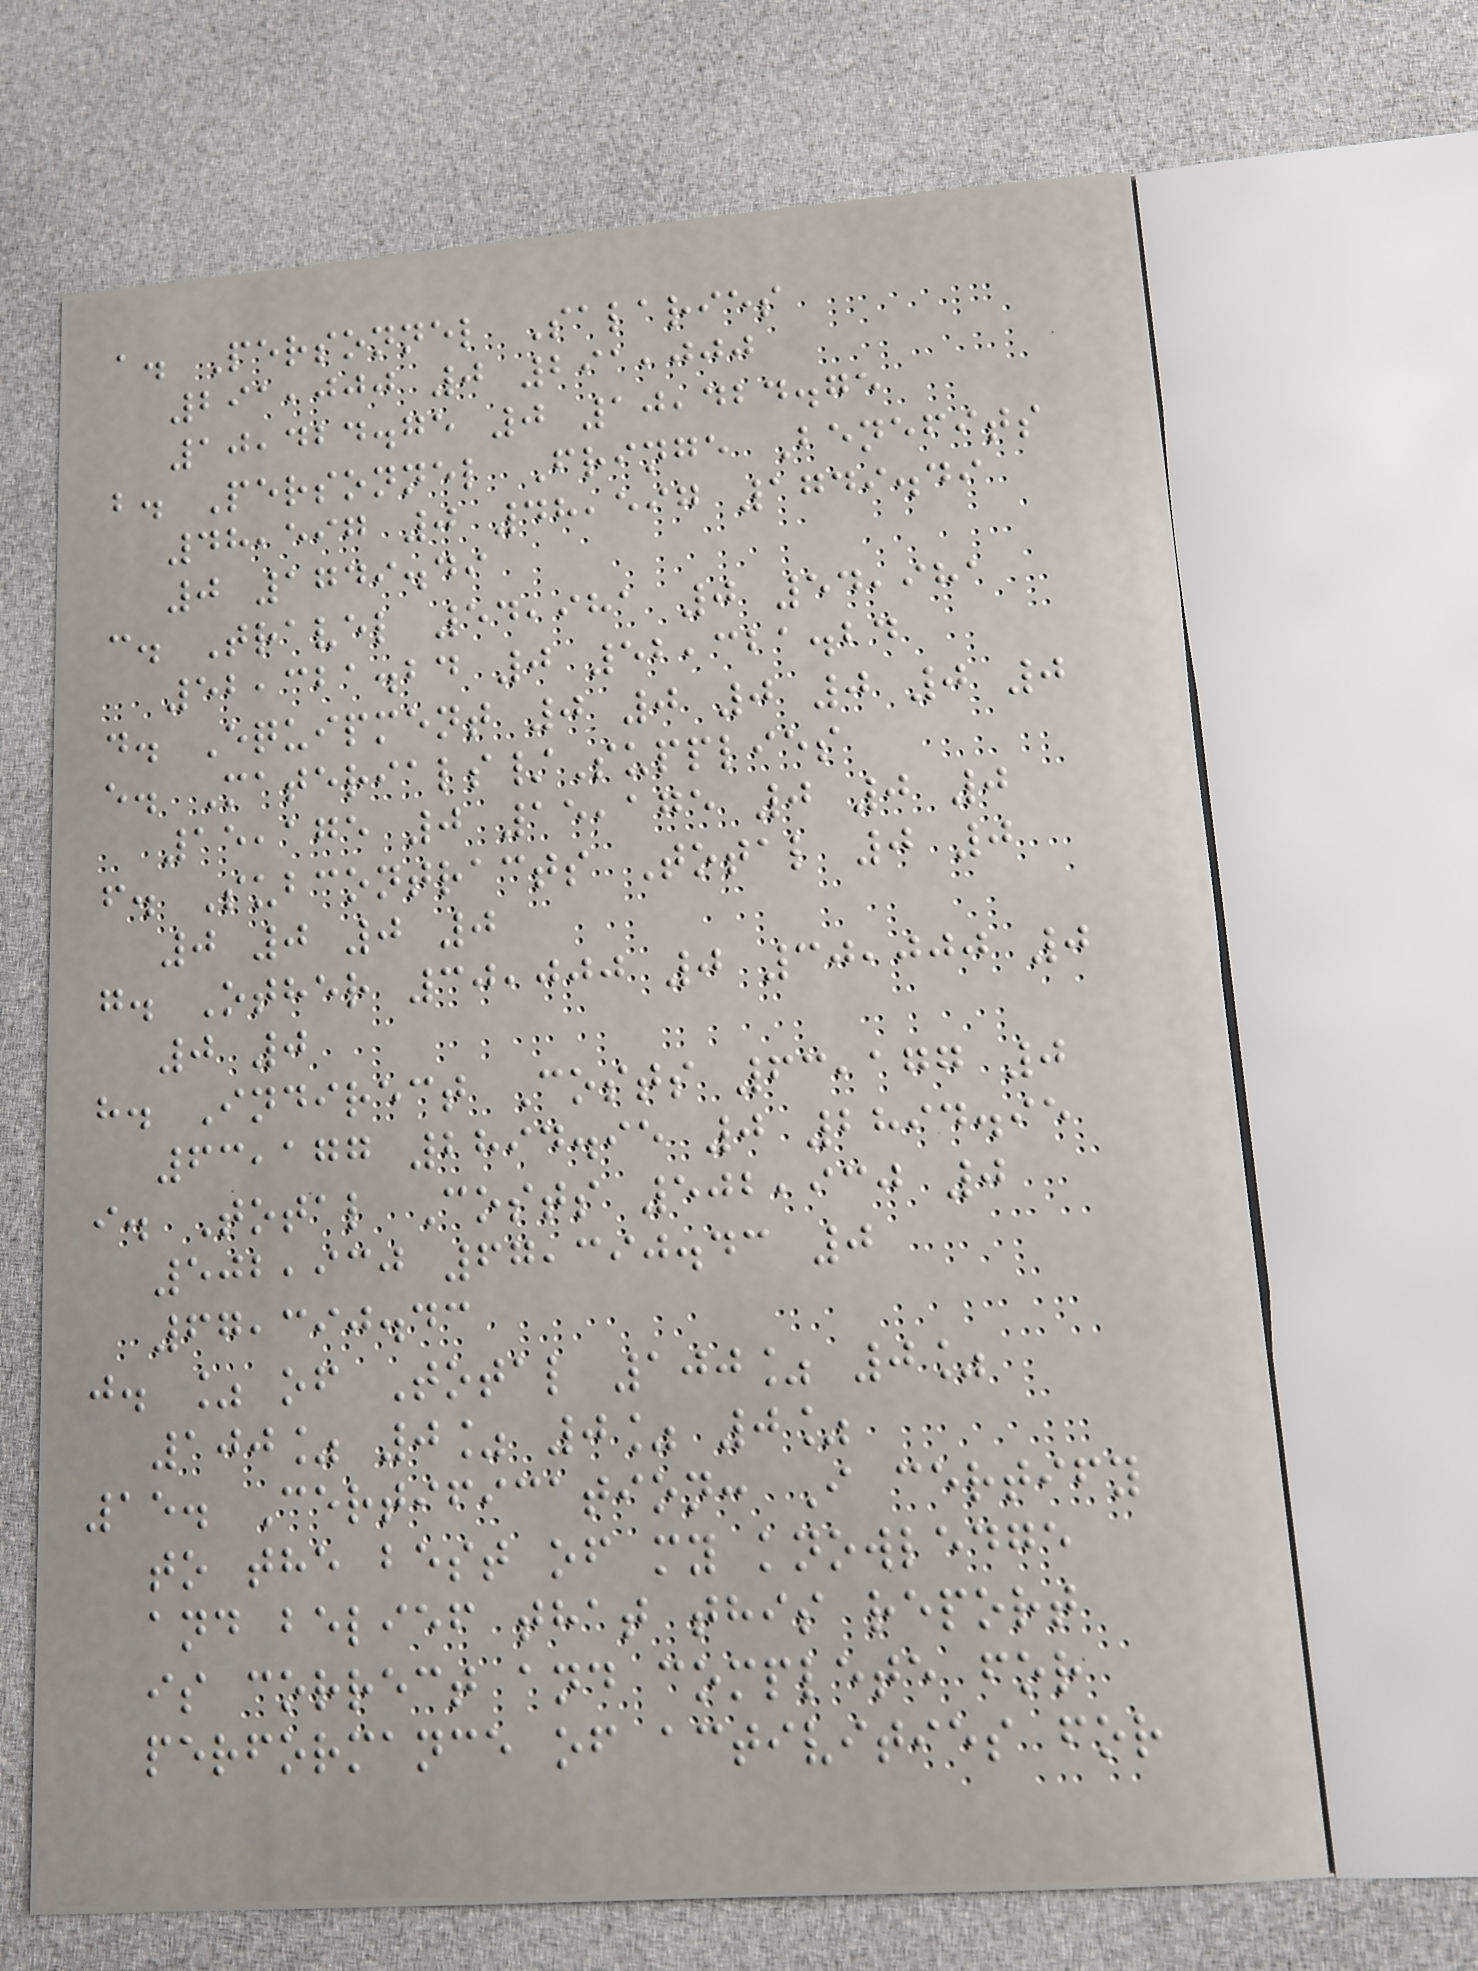a. Personnel Salaries
291,000 0 291,000
10,424.75 0 10,424.75
b. Personnel Fringe Benefits
48,597 0 48,597 1749.49
0 1749.49
c. Travel 54,981 0 54,981
52,321.24 0 52,321.24
d. Equipment 0 0 0 0 0 0
e. Materials/Supplies
15,175 0 15,175 0 0 0
f. Subcontracts Total 0 0
0 0 0 0
g. Other 30,000 0 30,000 0
0 0
h. Indirect Costs 63,177 0
63,177 2894.95 0 2894.95
i. Total Costs 502,930 0
502,930 67,390.43 0
67,390.43
j. % of Total 100% 0%
100% 0% 0% 0%
15. Certification: I certify
to the best of my knowledge
and belief that this report
is correct and complete for
performance of activities for
